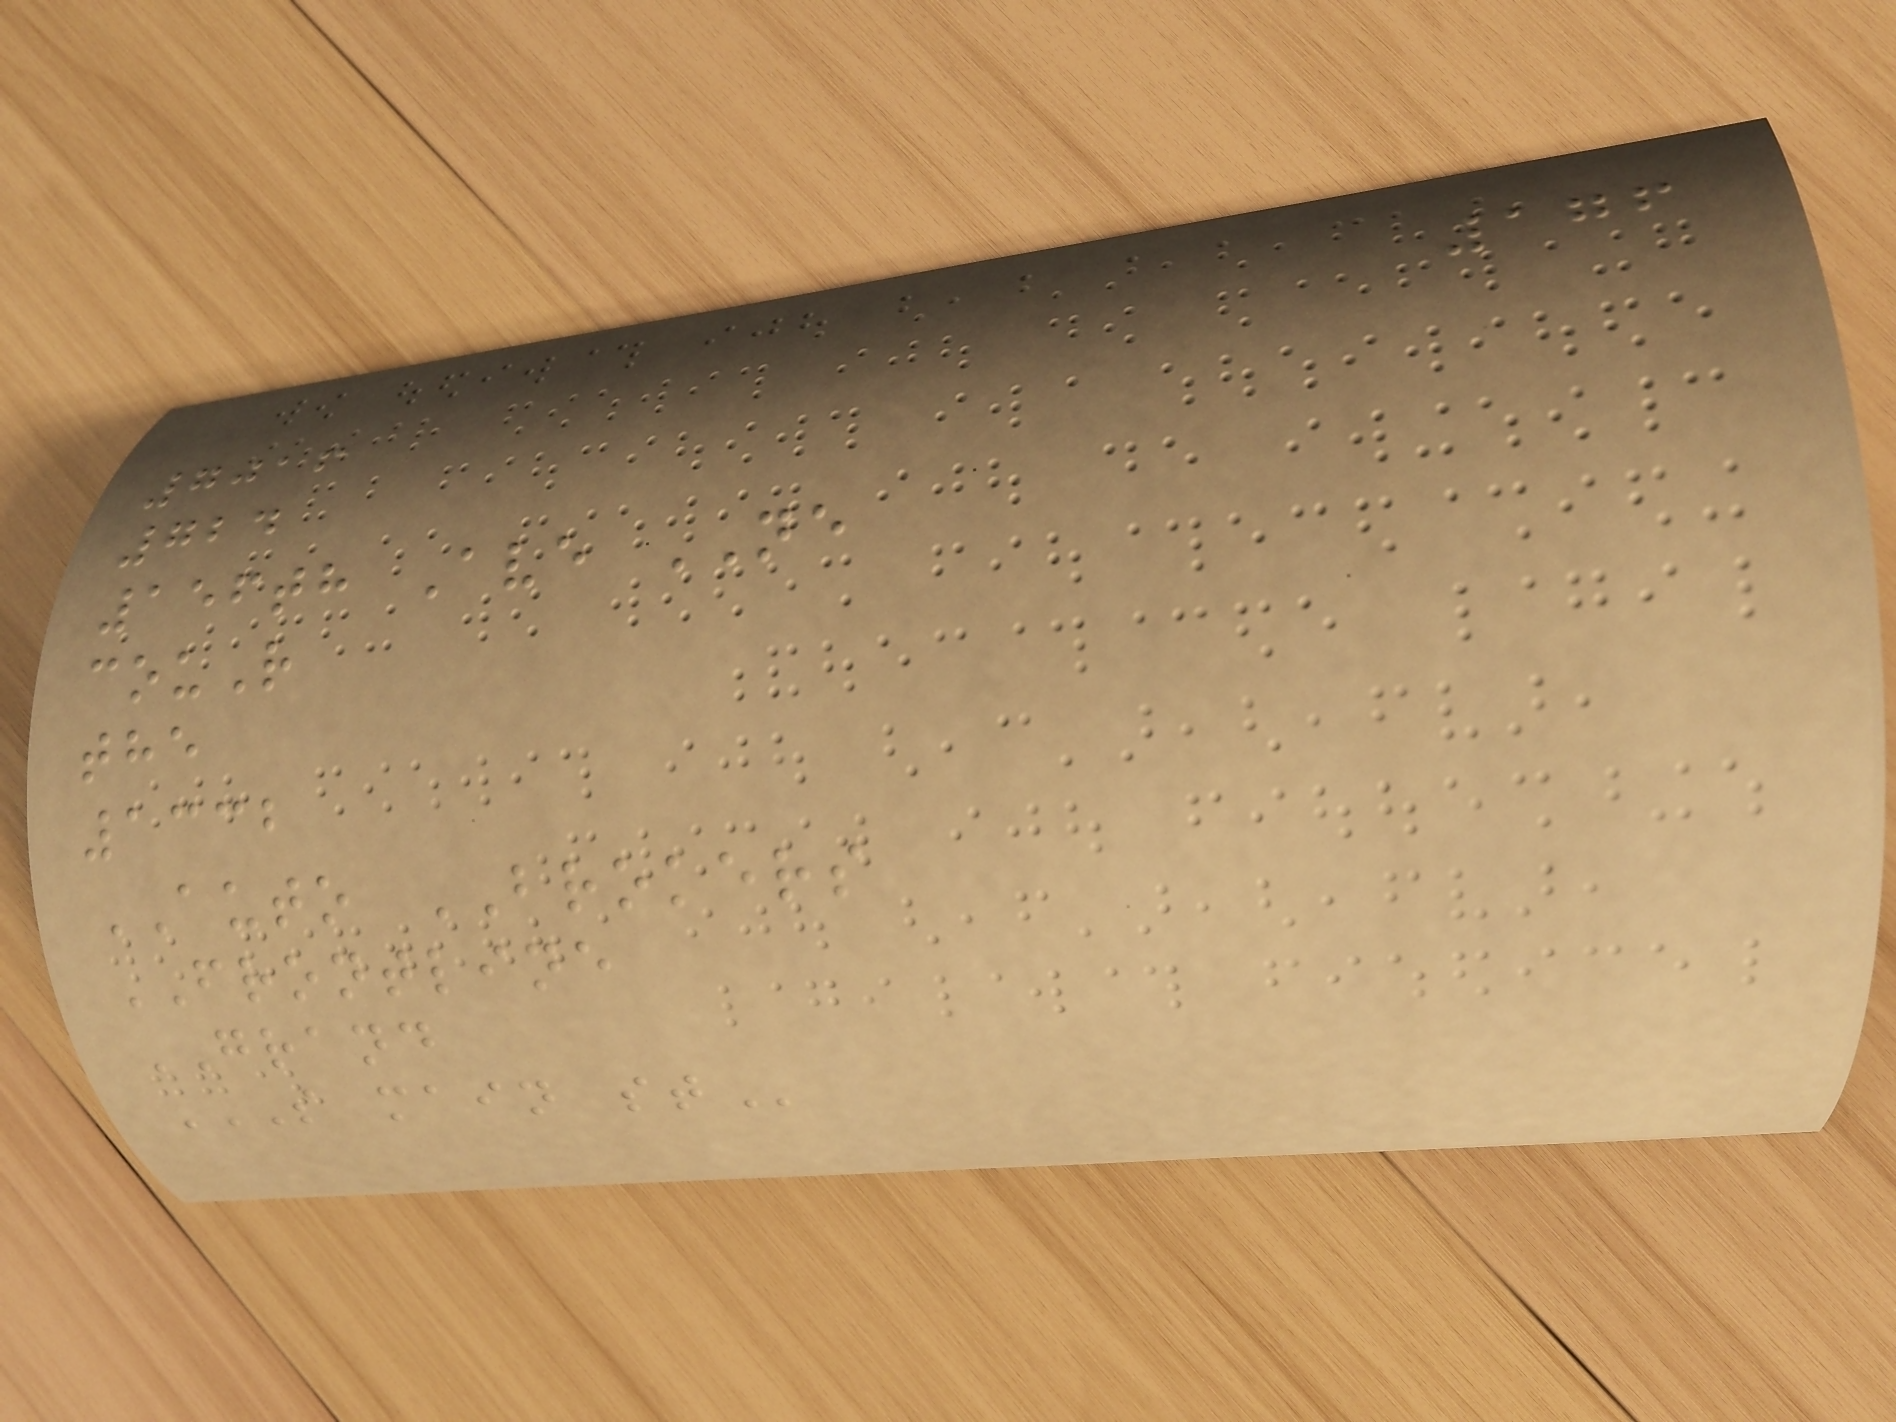176
7016
724
156th Ave NE
couR
the
1332
AUTO BROKERS
FRONTLINE
GRAND
S MAIN ST
